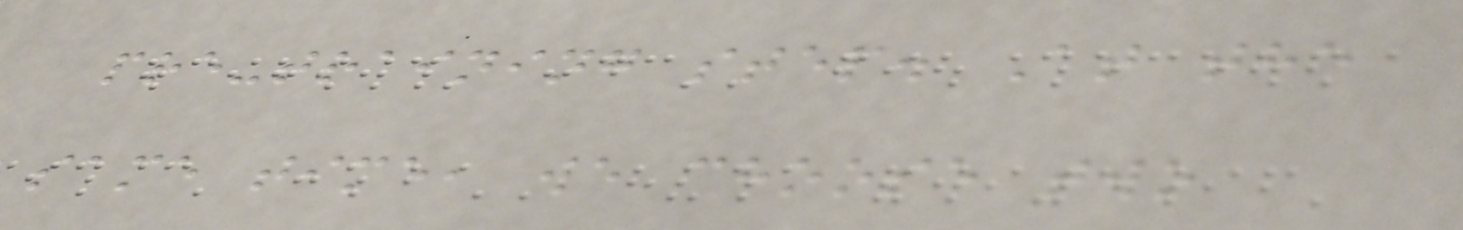pre-training step. At the
same time, we choose two
